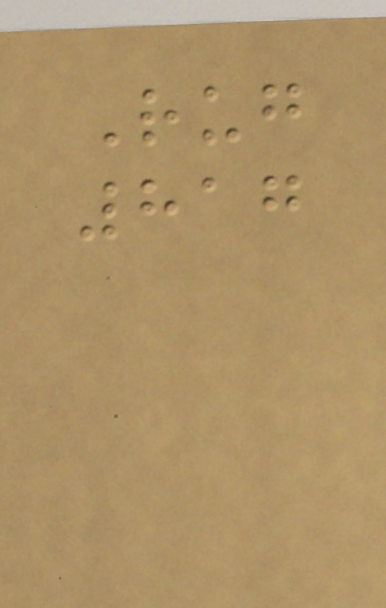Rug
817
